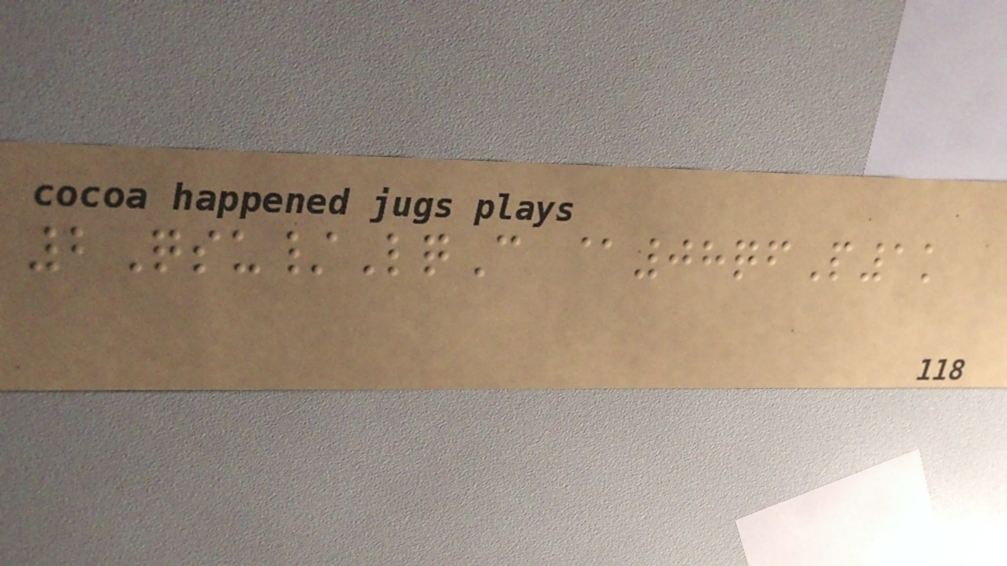2Qsu/LqC @08qfP1k
